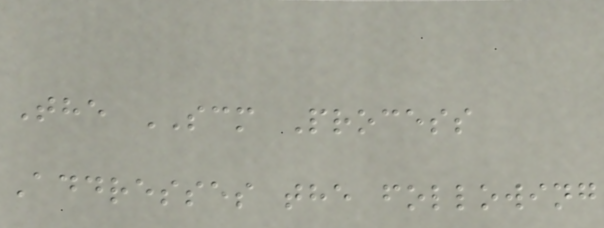The SCM Process
Addresses the following
